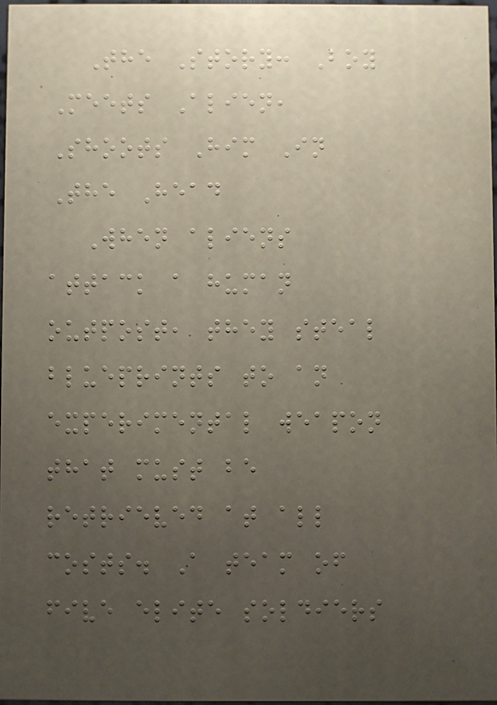The Story: Boy
Meets Alien,
Shoots Him In
The Head
When aliens
attack a human
outpost, they steal
blueprints to an
experimental weapon
that must be
retrieved at all
costs. A team of
five elite soldiers
